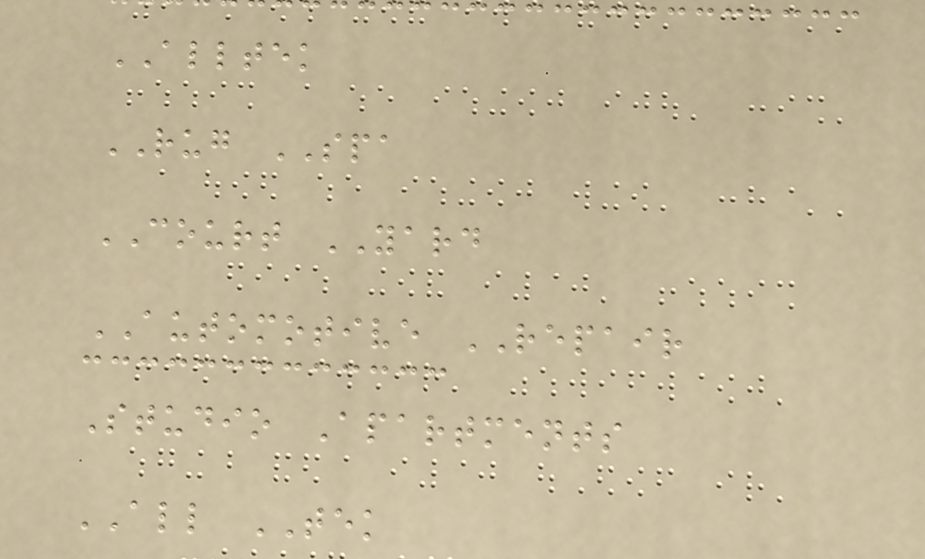ALLTEK
RUG SPA
COURT YARD
AUTOMOTIVE REPAIR
Studio Apartments
ALL TEK
